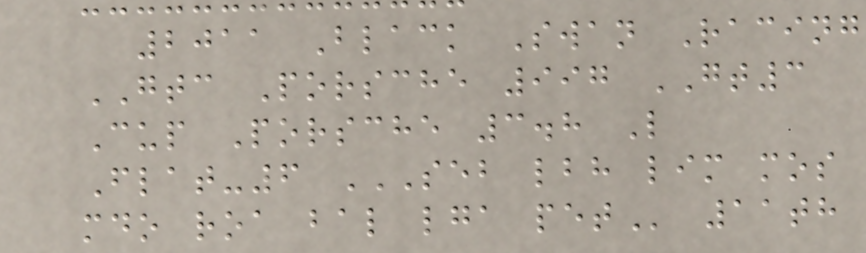2011 Black Swan Racing
GTC Porsche 997 GT3
Cup Porsche 3.8 L
Flat-6 SEB LBH LIM MOS
MDO ROA BAL LGA PET 11th
